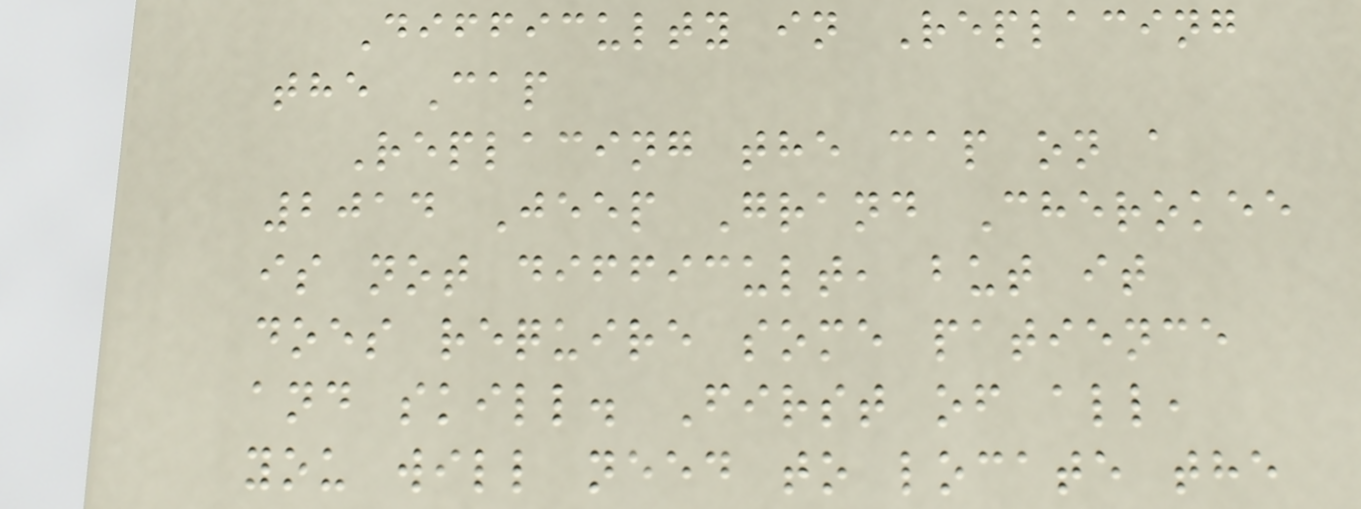Difficulty in Replacing
the Cap
Replacing the cap on a
2014 Jeep Grand Cherokee
is not difficult, but it
does require some patience
and skill. First of all,
you will need to locate the
